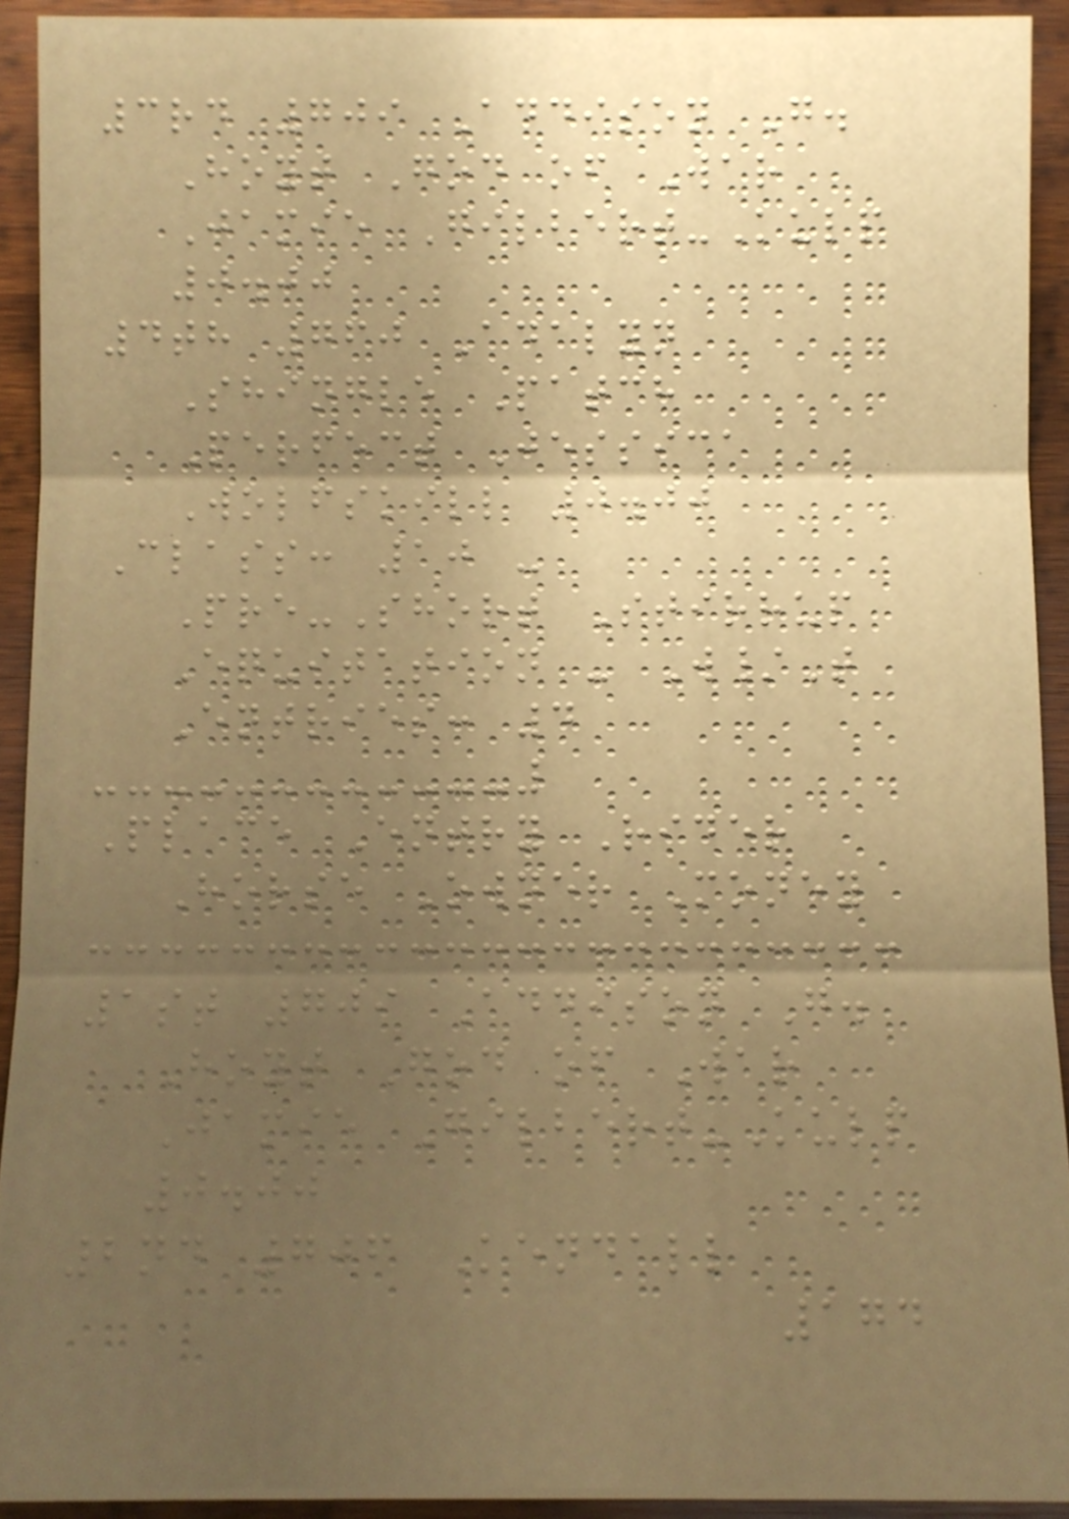3rd 709 Addison G.
Hoyt God of War
Jamie Gilbert-Kulp
0.00
4th 760 Adalyn
Shingle Patch
Perfect Jessica
Wolfskill 0.00
Class: 10 -
Pre-Short Stirrup
Equitation - W/T
Entries: 4
Place Entry Rider
Horse Owner Money
1st 709 Addison G.
Hoyt God of War
Jamie Gilbert-Kulp
0.00
2nd 706 Kendall
174
